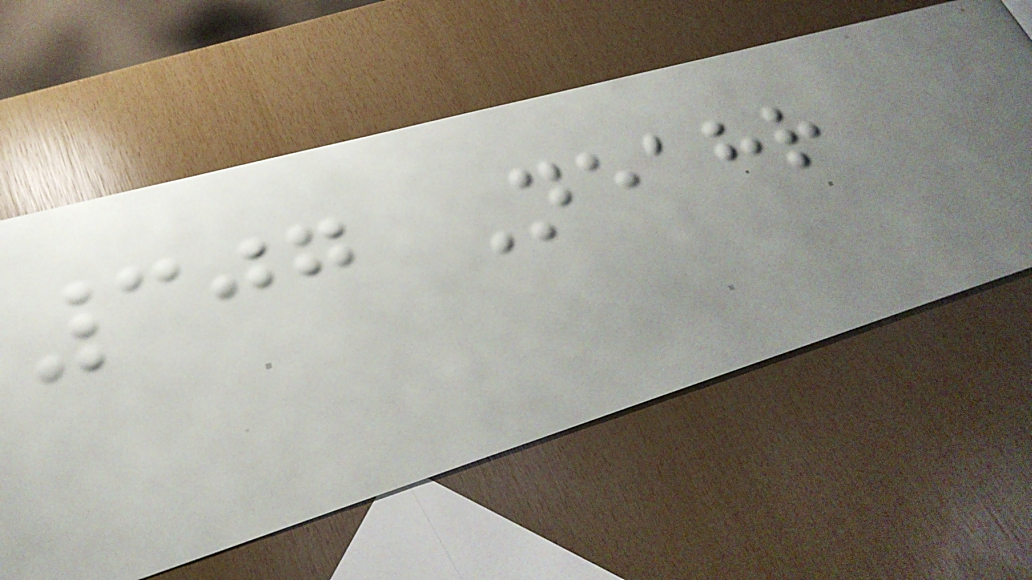307 Neahr
